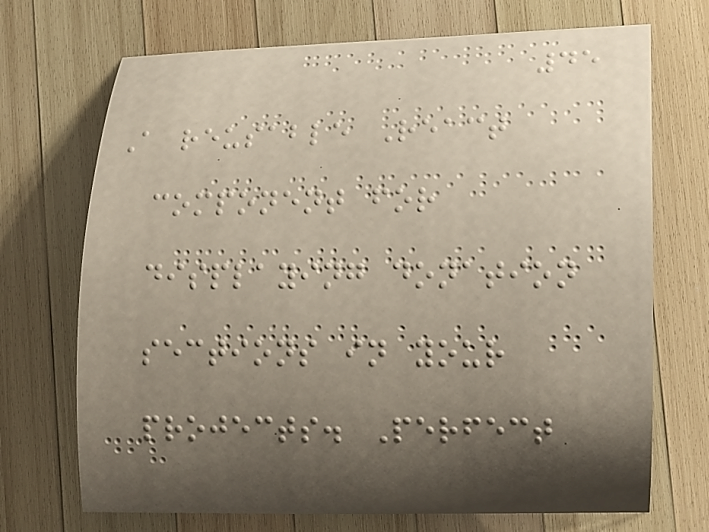45
A reusable React
component for
displaying donation
sections in your
projects. Perfect
